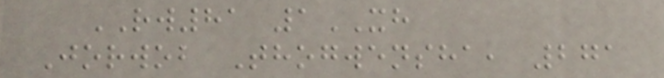RW81 1XH
Jorwob Thogwensha, 271
